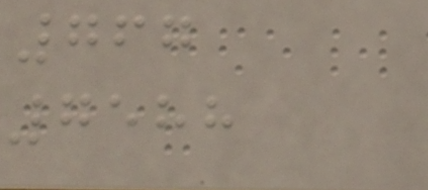767
7588
